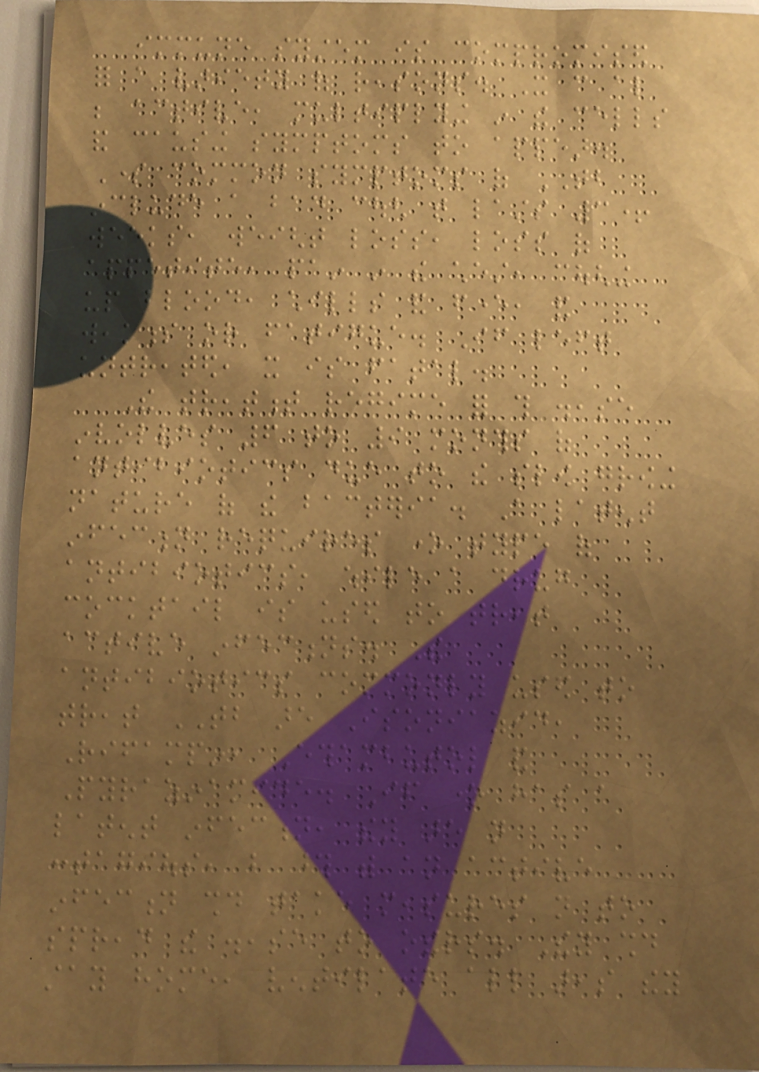immune system is compromised
for a variety of reasons. It can also
be active, multiplying in the cells
and causing symptoms to appear.
Some common symptoms of TB
include a bad cough that lasts 3+
weeks, weight loss, loss of
appetite, pain in the chest, coughing
up blood, chills and fever, and
weakness or fatigue. If left
untreated, it is fatal.
The treatment regime for this disease
involves 6 to 9 months of
antibiotics due to the slow growing
nature of the bacteria. A latent
infection requires one type of
antibiotics, while a drug
cocktail is used to treat
active infections. The
antibiotics commonly used to
treat TB are Isoniazid,
Rifampin, Ethambutol and
Pyrazinamide. If one has a
latent infection, they are not
contagious, but those with an active
infection should take measures not to
spread the disease to others. They should
stay home, ventilate all areas they
